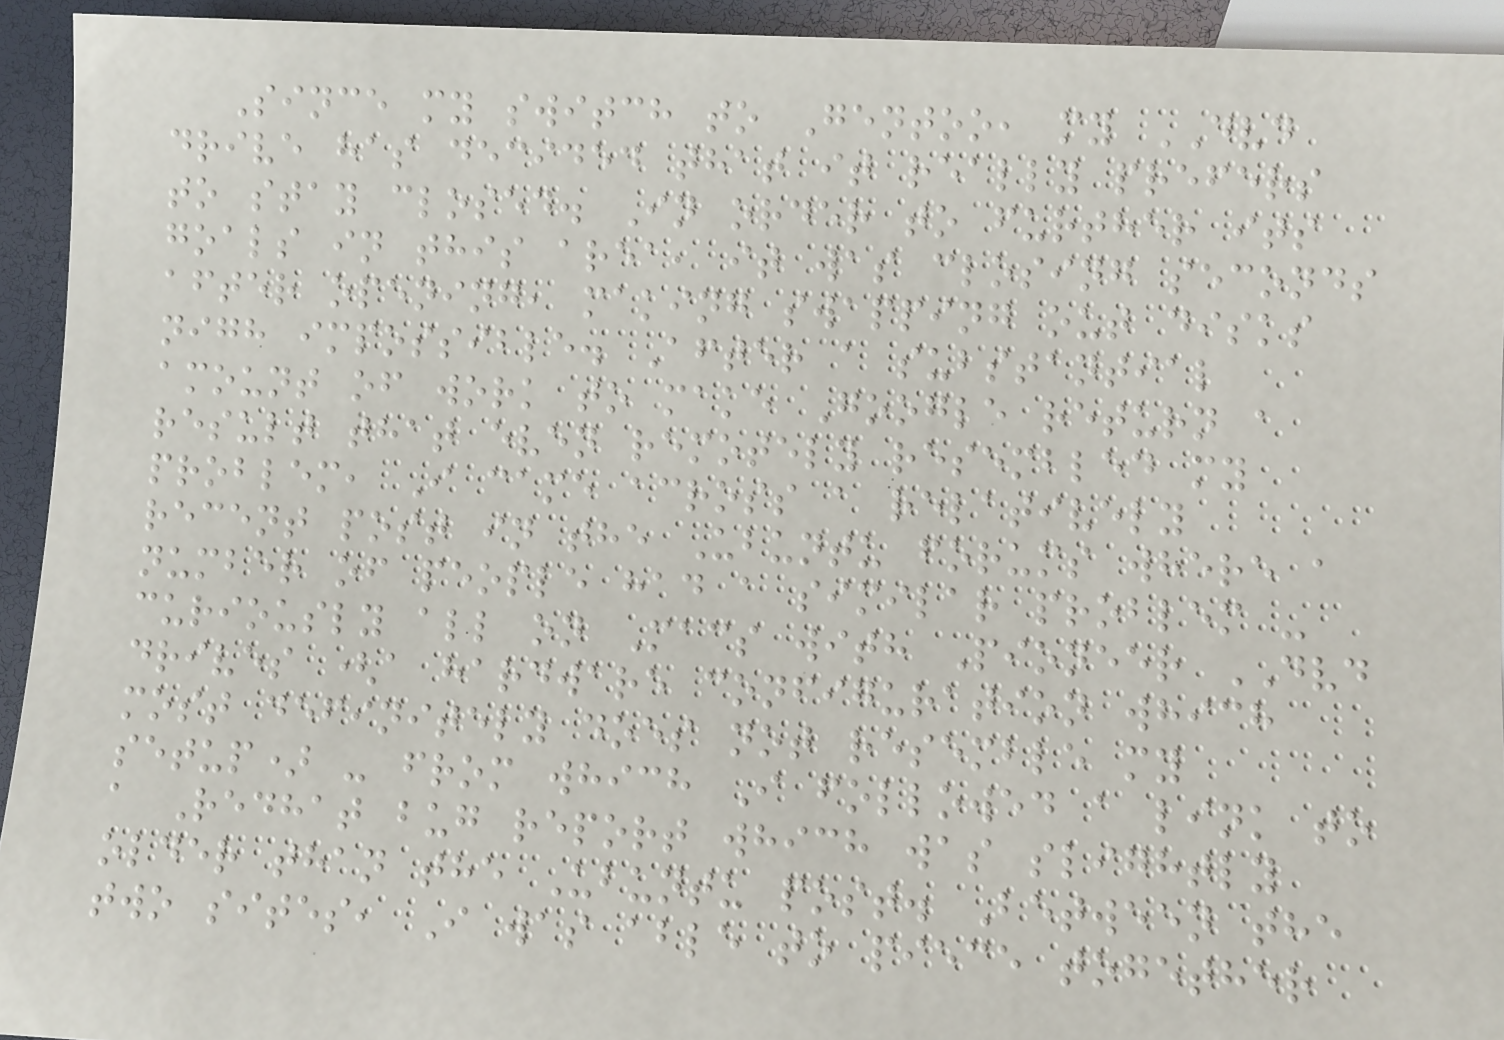Since my switch to Gentoo, my DVD
drive has decided that it really prefers
to stay closed. In order to further its
goals in this area, it was closing seconds
after opening, making swapping out disks
nigh impossible. After a substantial
amount of work to make Google return a
result that even remotely resembled my
problem, I came across a relatively
recent post in the Ubuntu forums where a
number of people had a similar problem -
curiously all on Macs with Pioneer DVD
drives (a hardware configuration which
most definitely does not resemble my
setup) - from which I followed a link to
a Redhat bug report which was slightly
older than the Ubuntu post. Between the
two sites, I was able to piece together
